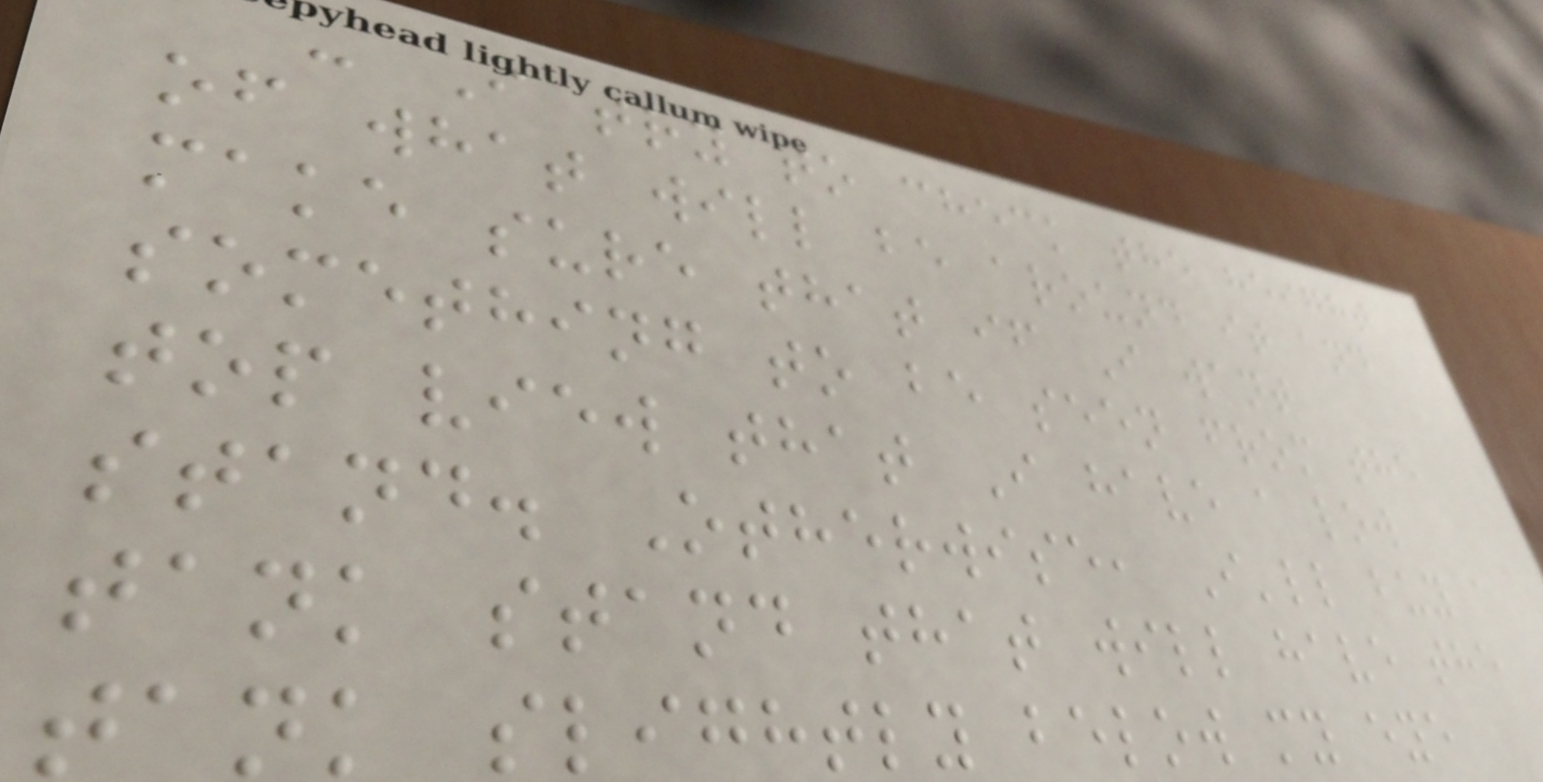- I try to check the height
of what will be around it and
make sure that if I want
something to be seen from the
top view that I have a low
stand. Otherwise, I'll buy a
tank stand that will have the
tank slightly below my eye
